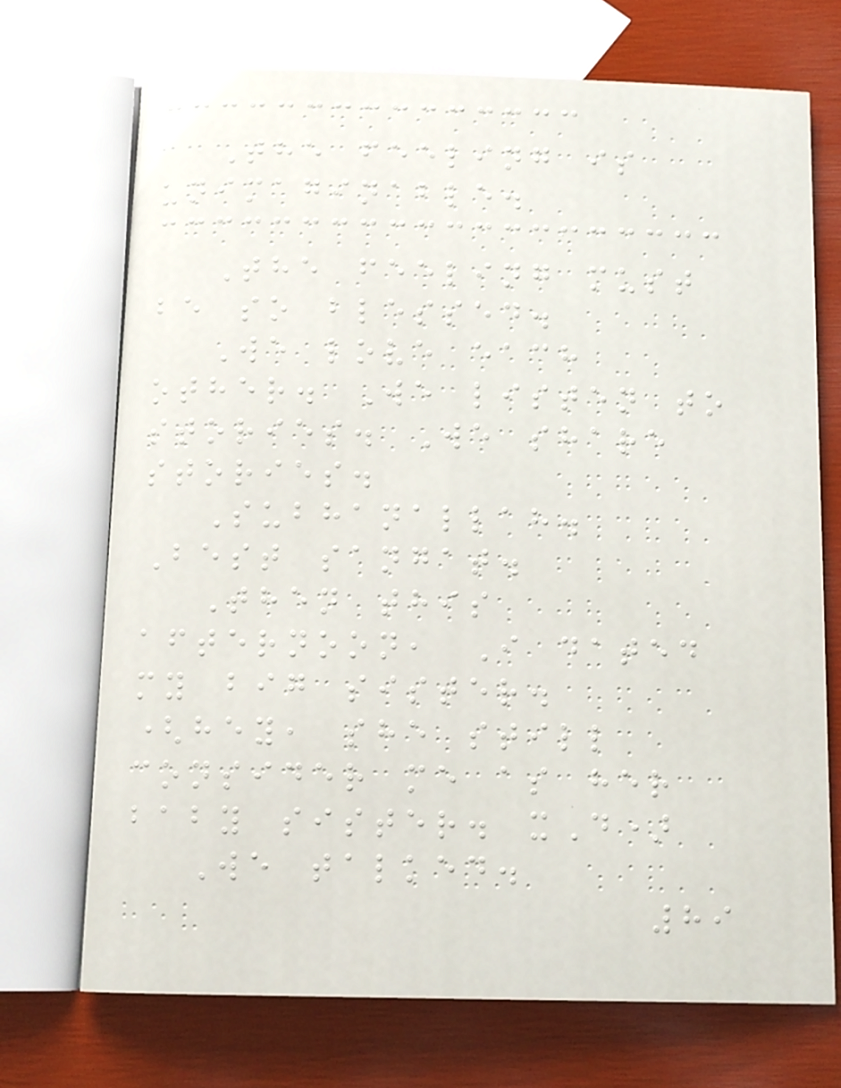The feeling is
unimaginable.
The feeling must
be so blessed.
We love each
other. We listen to
stories. We share
stories.
Subhanallah.
Best sangat.
Then this
afternoon, I dated
my big sister.
(hey, she still
consider me as her
baby sister. xD)
We talked.
89
